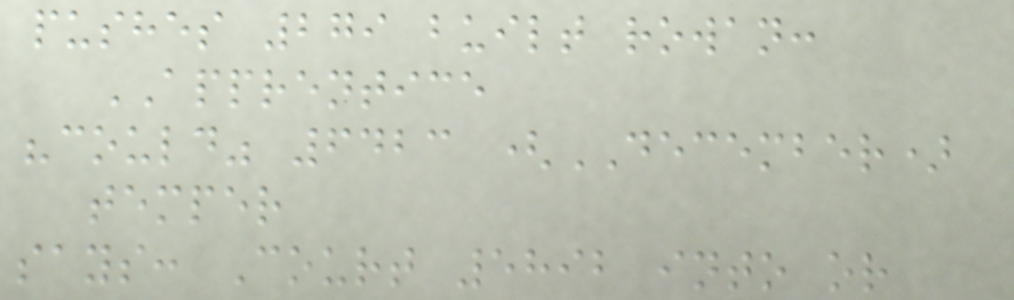pushes 279 built rowan:
APPRENTICE
"could" 6423 (DECEMBER)
temper
says: Court 5892 into or
